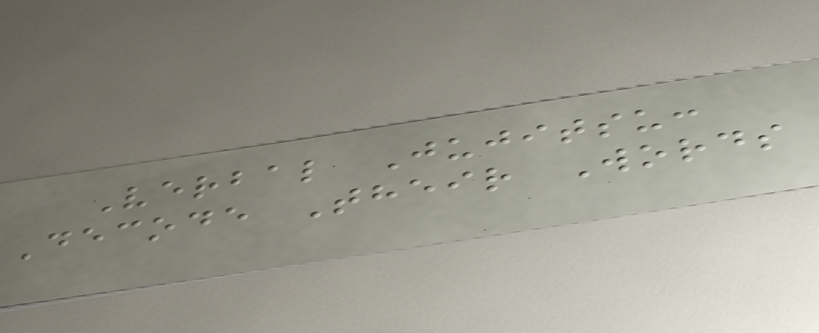Verbal Jujitsu:
Decode Their Words
